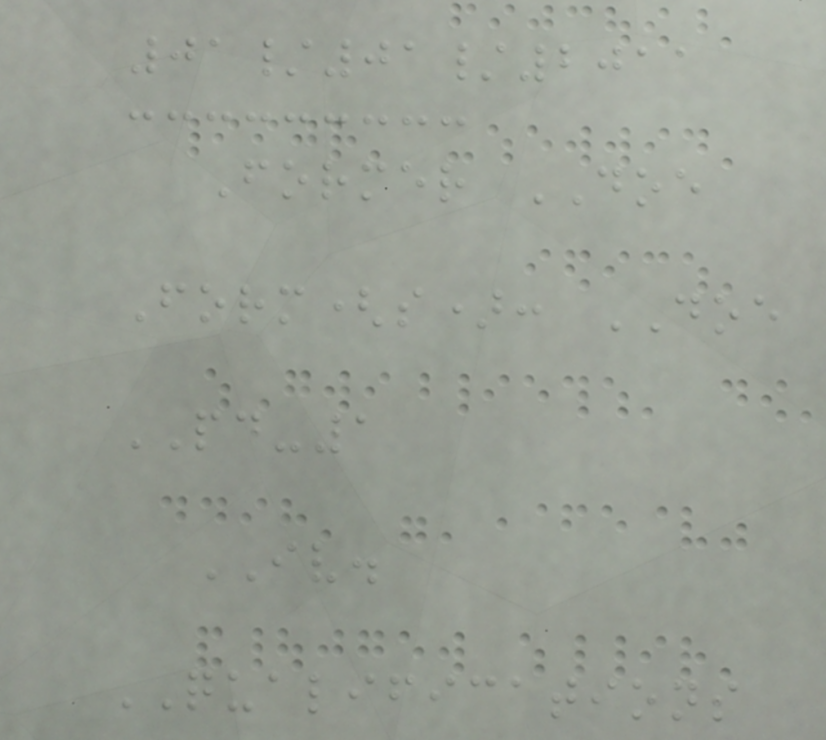01/01/2011
Former DOE
Form(s): DOE
PD-1
IV.
QUALIFICATIONS
